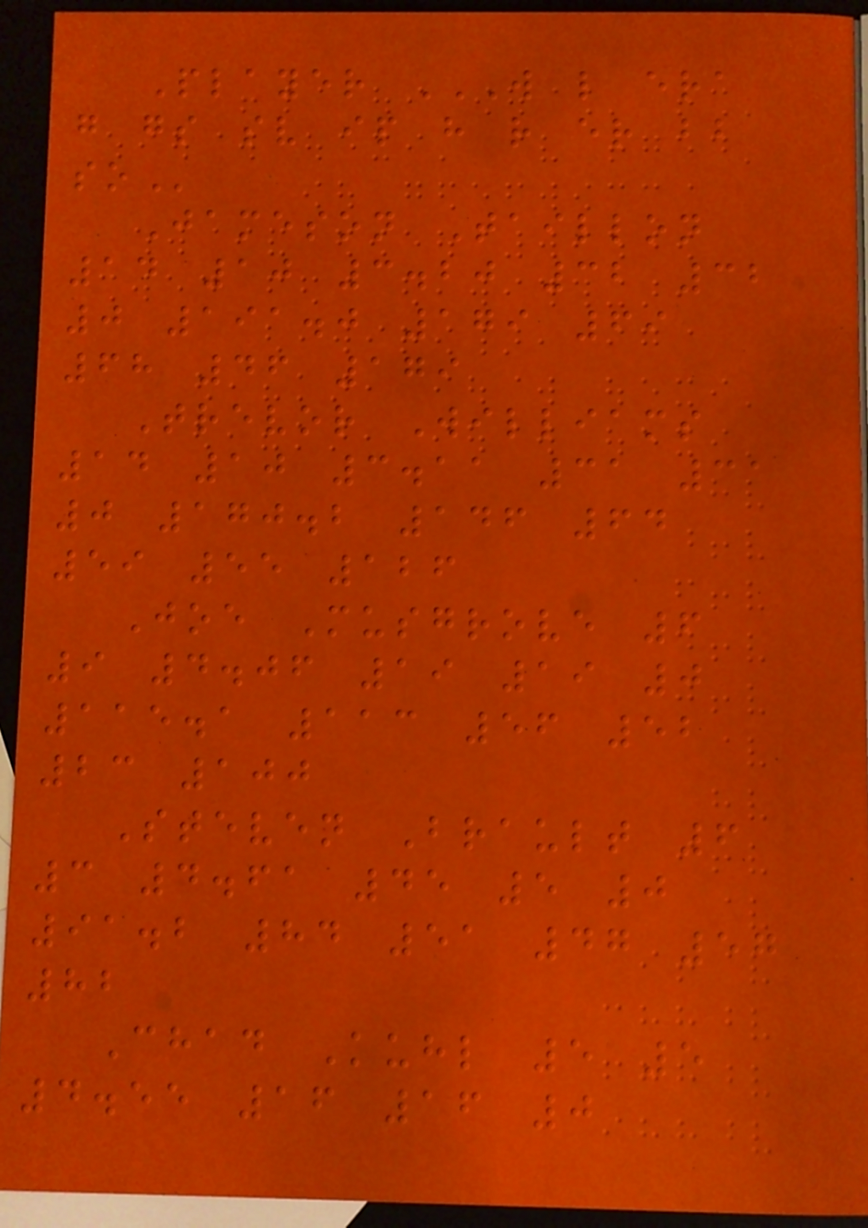Player W L ERA
G GS SV IP H R ER BB
SO
Jameson Taillon
14 10 3.20 32 32
0 191.0 179 69
68 46 179
Trevor Williams
14 10 3.11 31 31
0 170.2 146 64
59 55 126
Joe Musgrove 6
9 4.06 19 19 0
115.1 113 56 52
23 100
Steven Brault 6
3 4.61 45 5 0
91.2 84 51 47 57
82
Chad Kuhl 5 5
4.55 16 16 0
